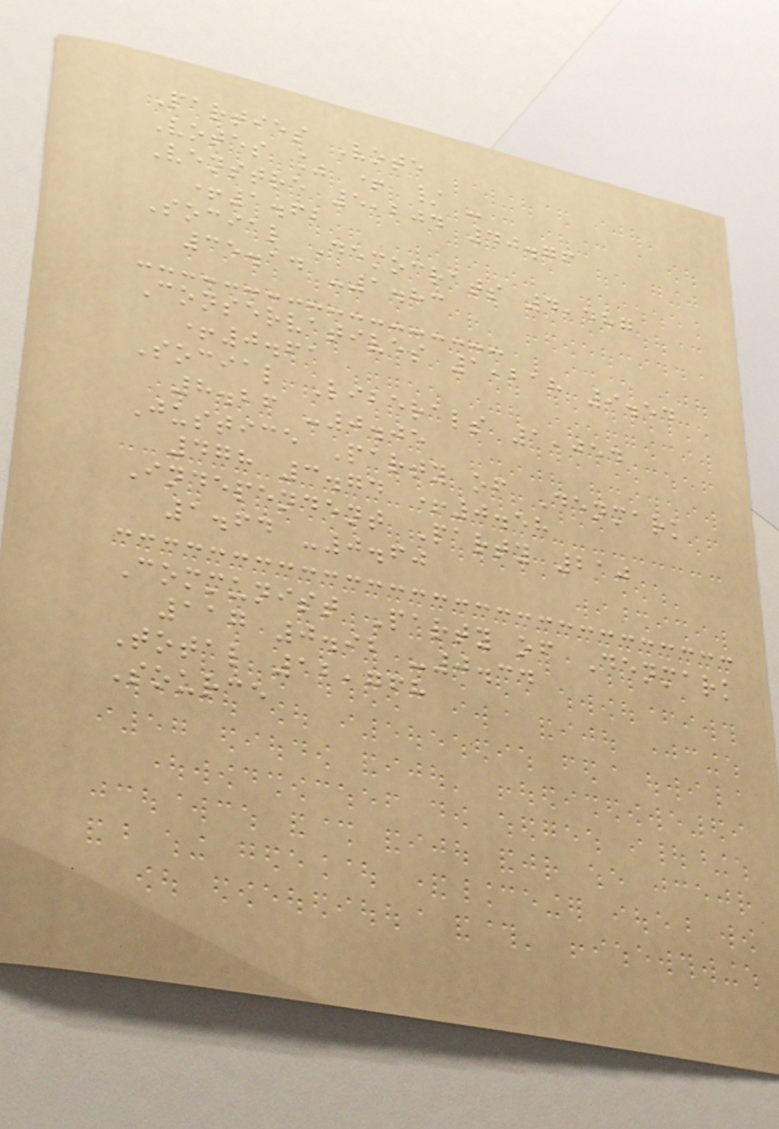Parties Vote
Votes % + / -
Venstre 5,204 40.76
+1.62
Social Democrats 4,487
35.14 -1.83
Conservatives 1,218 9.54
+0.61
Social Liberals 1,054
8.26 -0.05
Justice Party of Denmark
478 3.74 +0.58
Independent Party 210
1.64 -0.60
Communist Party of Denmark
117 0.92 -0.34
Total 12,768
Source
